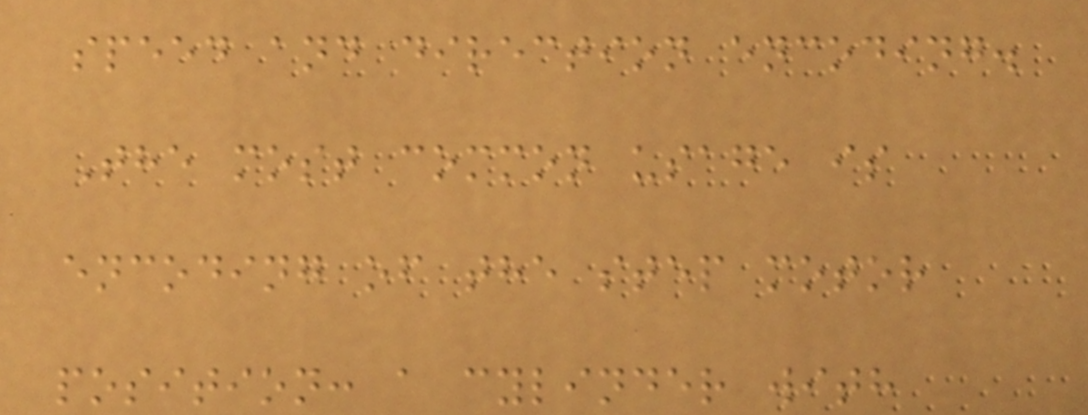speed and direction encoding.
The most common usage is
encoding of the step motor
position: a cylinder with
